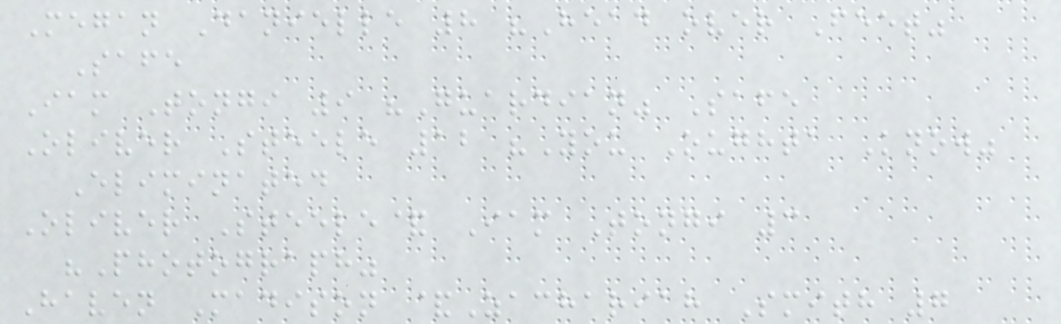Megan Danielle 8 "Head over Feet"
Safe
Iam Tongi 9 "Guardian" Safe
Oliver Steele 12 "You Oughta Know"
Eliminated
Oliver Steele& Iam Tongi 3
"Photograph"
Haven Madison &Zachariah Smith 7
